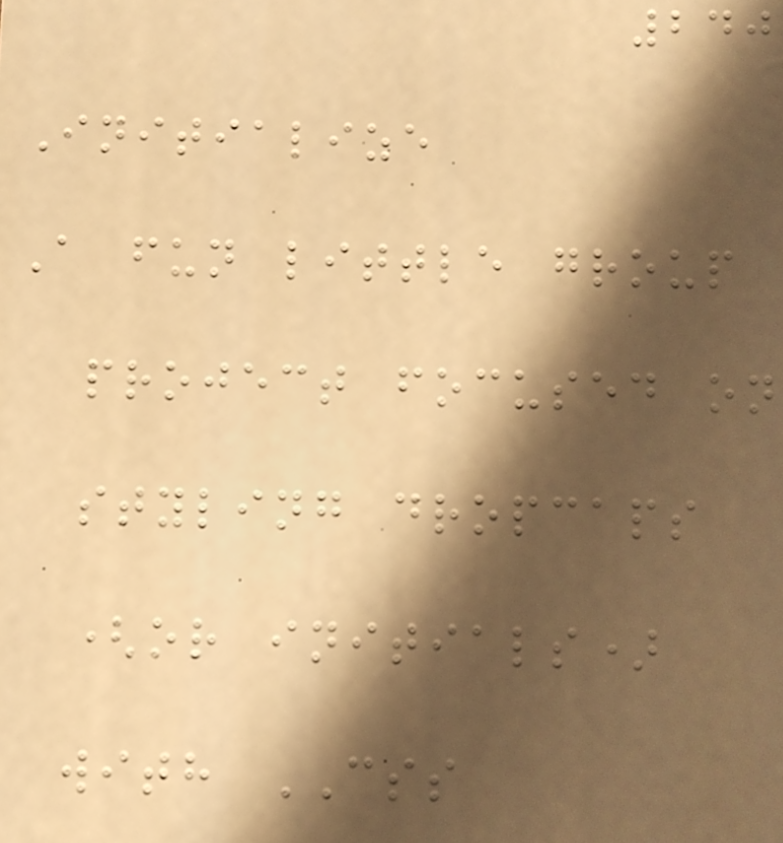240
Initialize
A fun little group
project focused on
styling dropcaps
(or initials)
with CSS
